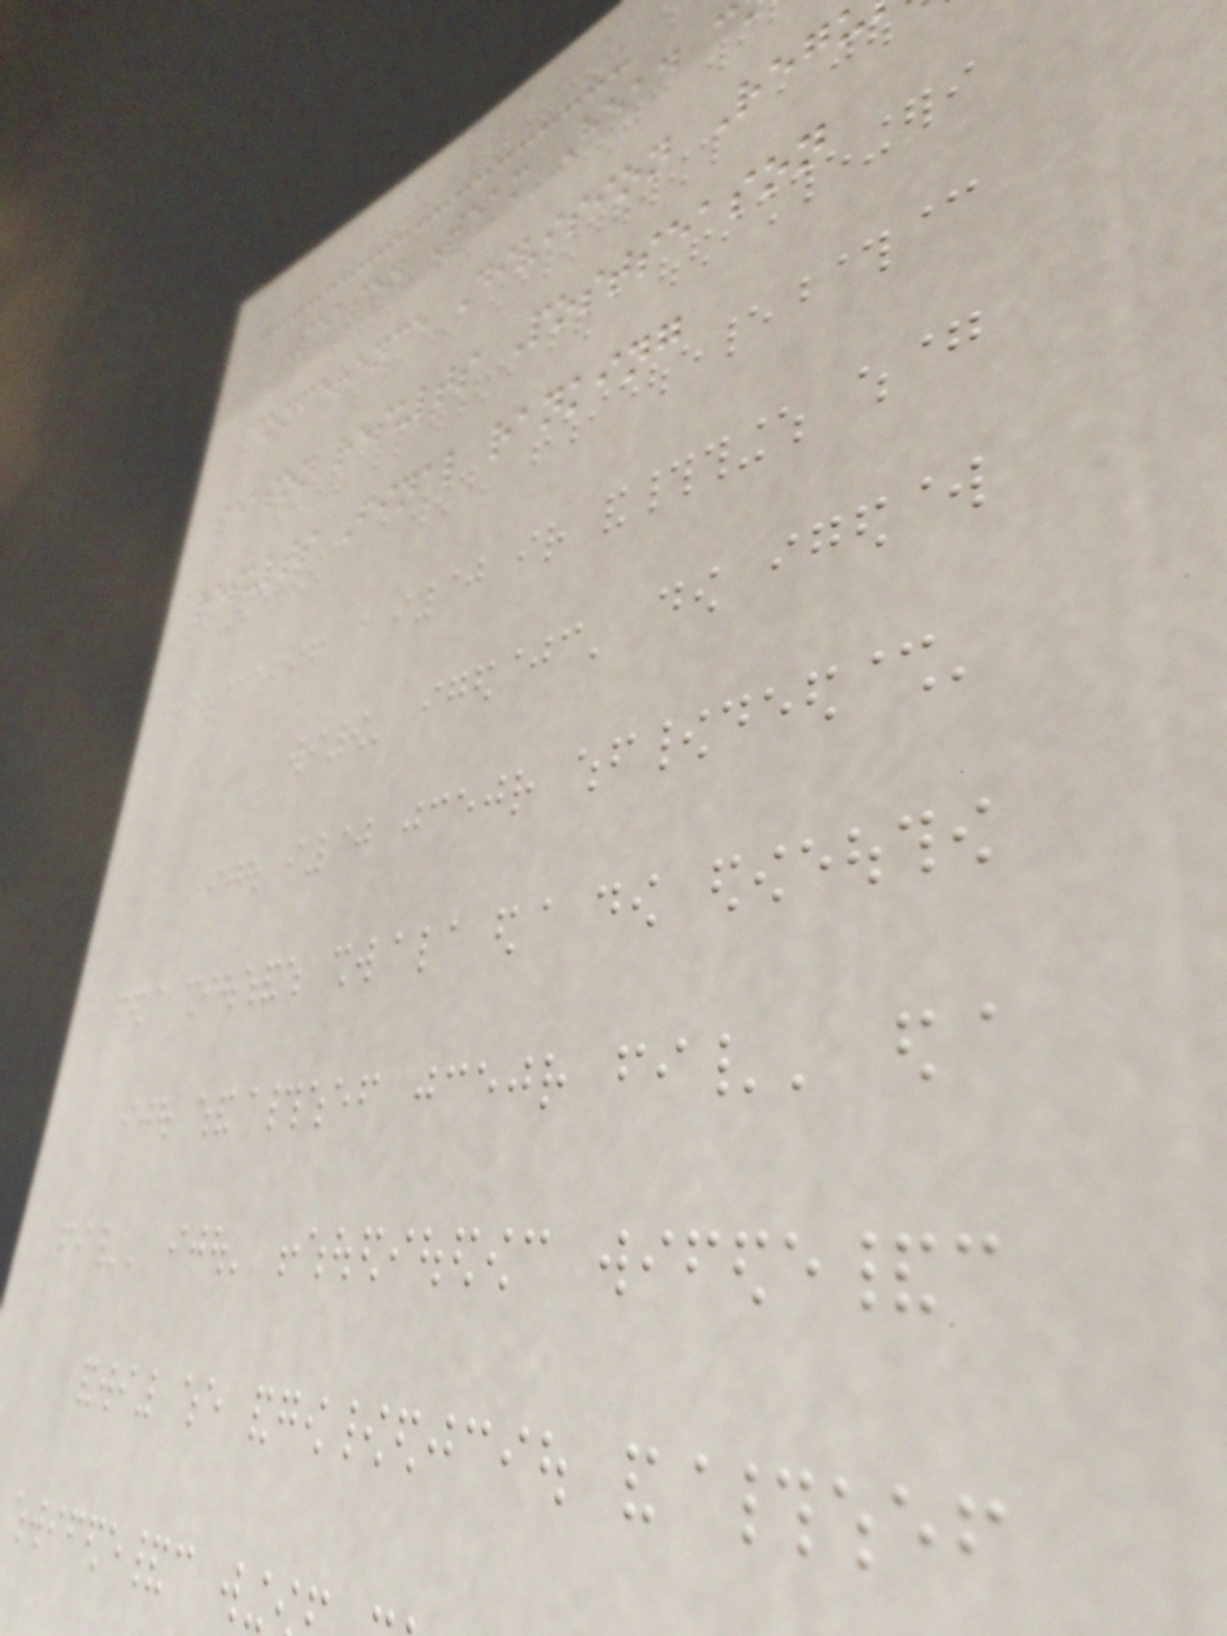Season Team Head c
Conference Division Reg
season results Postseason
results Final ranking
